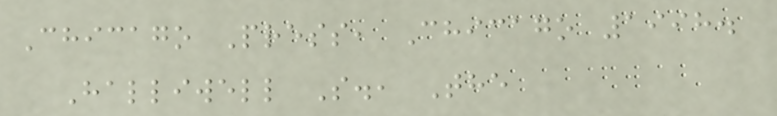Chicago Press, Chicago 1998.
Halliwell S., The
